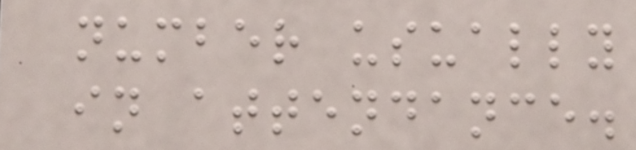number usually
in attendance.
